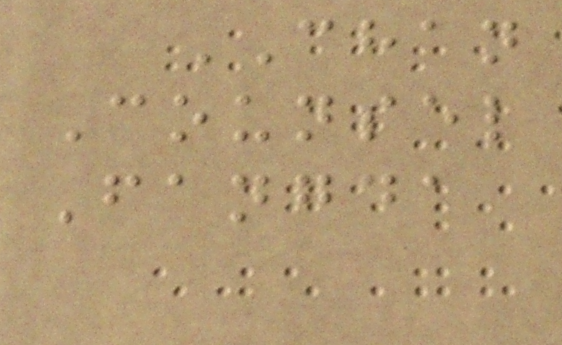CHAN
Counsel
Fangda
